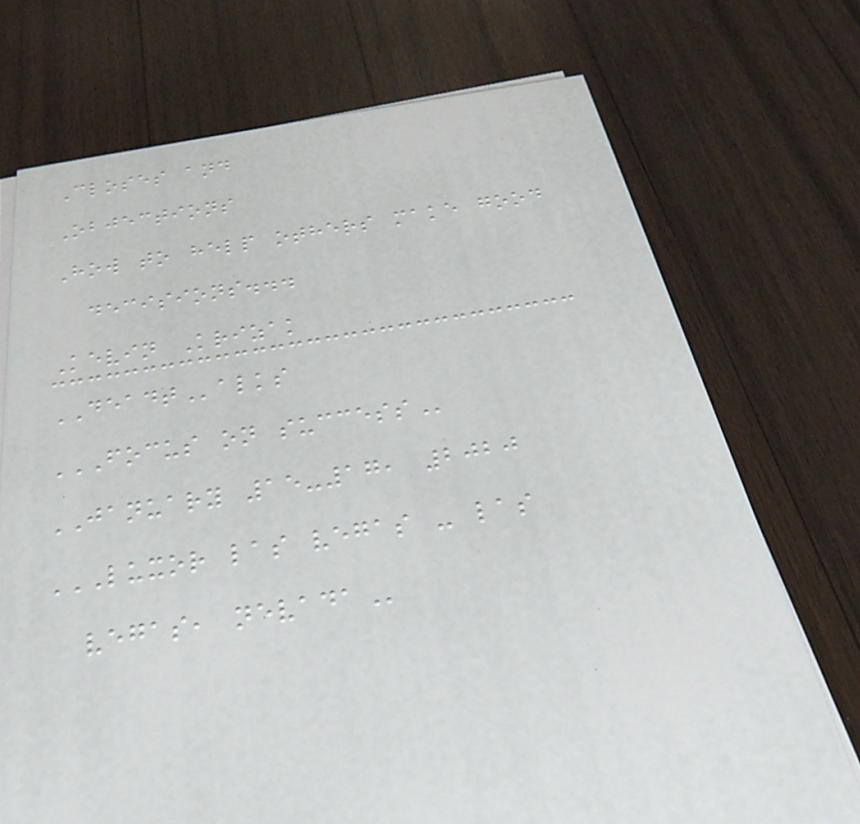Closes and
Objections
How to help others make good
decisions...
Kevin Krizak
DEADTalks
FOCUS ON SUCCESS
JANUARY 15-17, 2020
LUXOR LAS VEGAS - LAS
VEGAS, NEVADA
